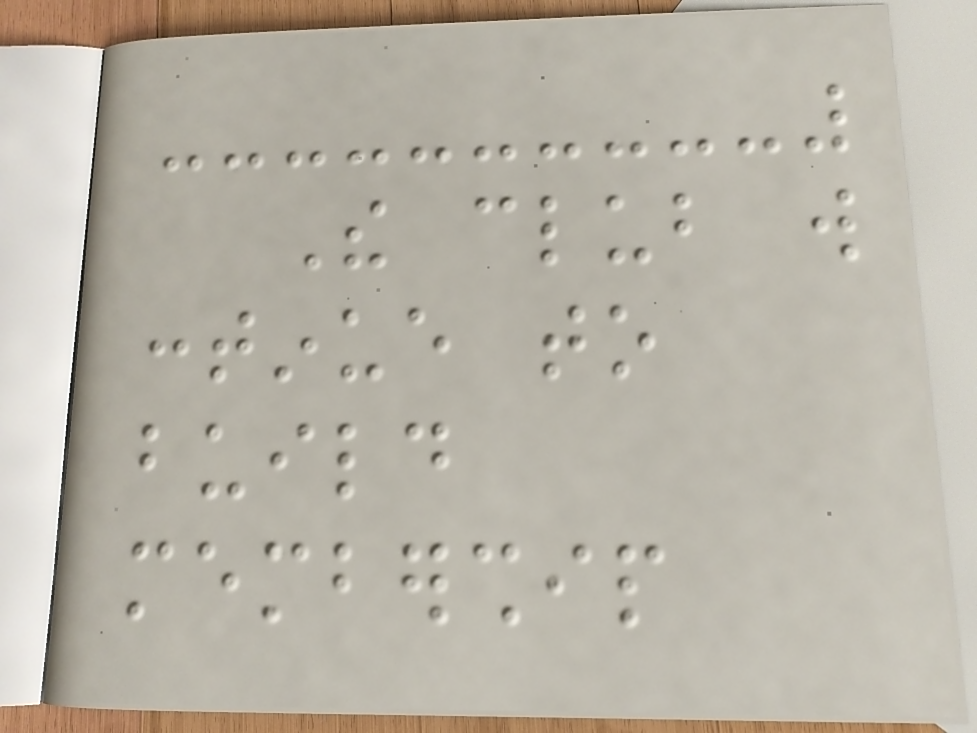The club will
continue to
build
membership
